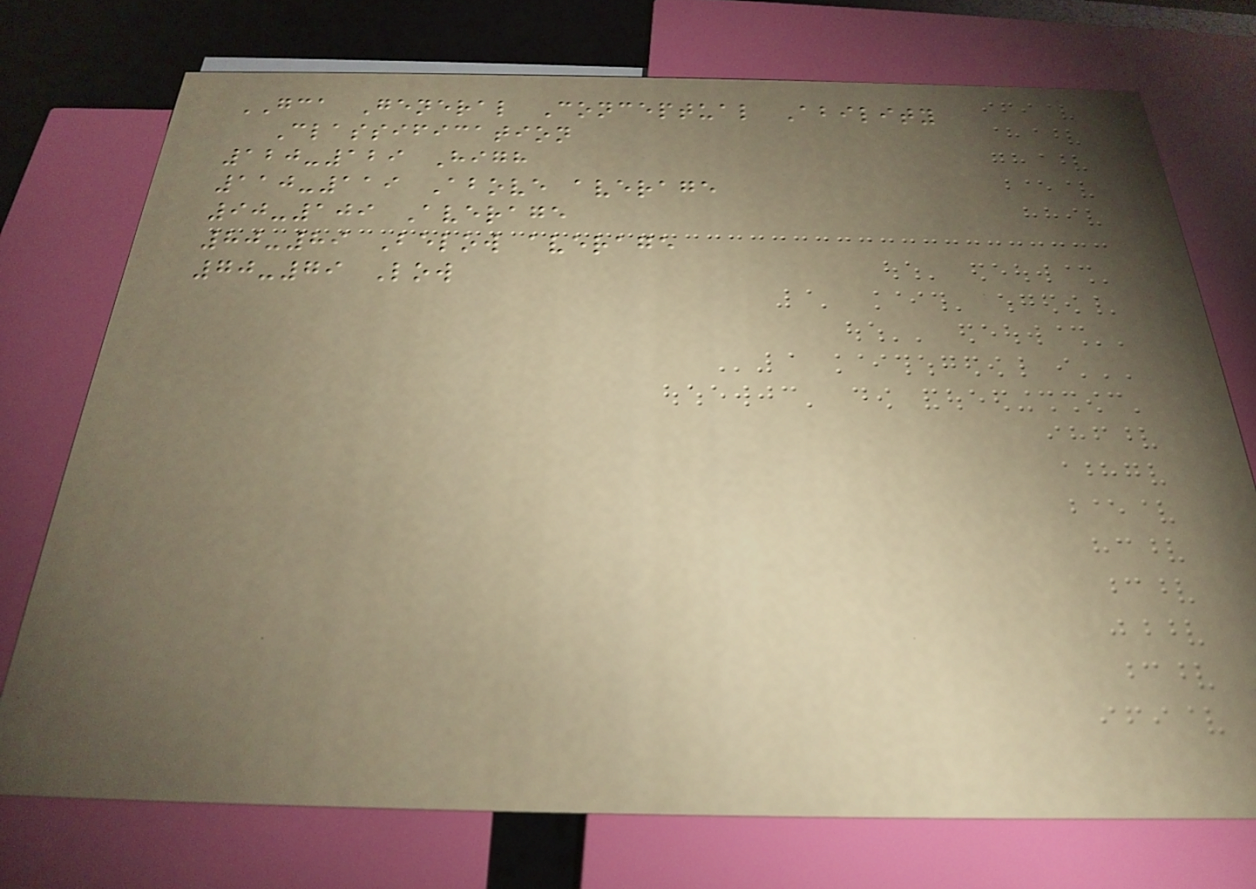GCA General Conceptual Ability
Classification
120-129 High
110-119 Above average
90-109 Average
80-89 Below average
70-79 Low
